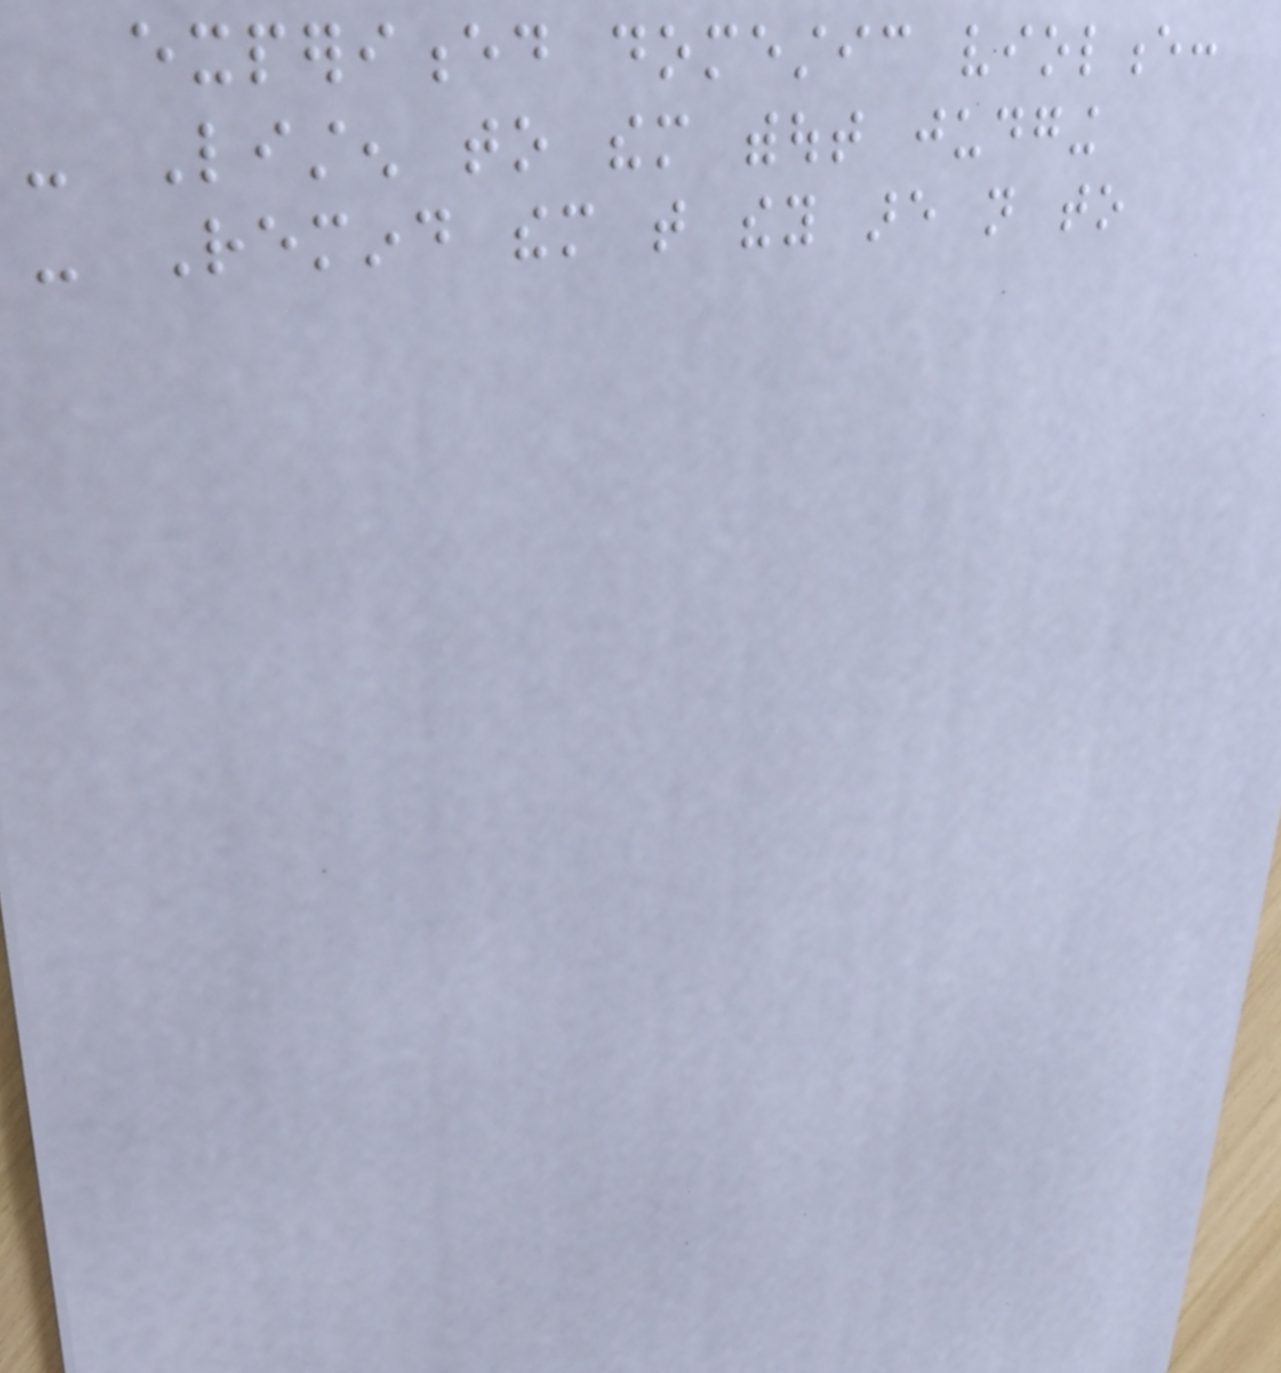experienced domestic violence:
- Listen to them without judging
- Remind them that they are not to
